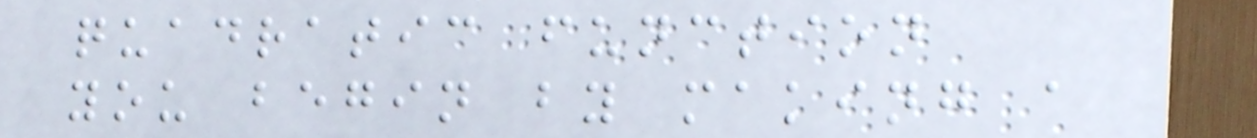quadratic function
you begin by making a
